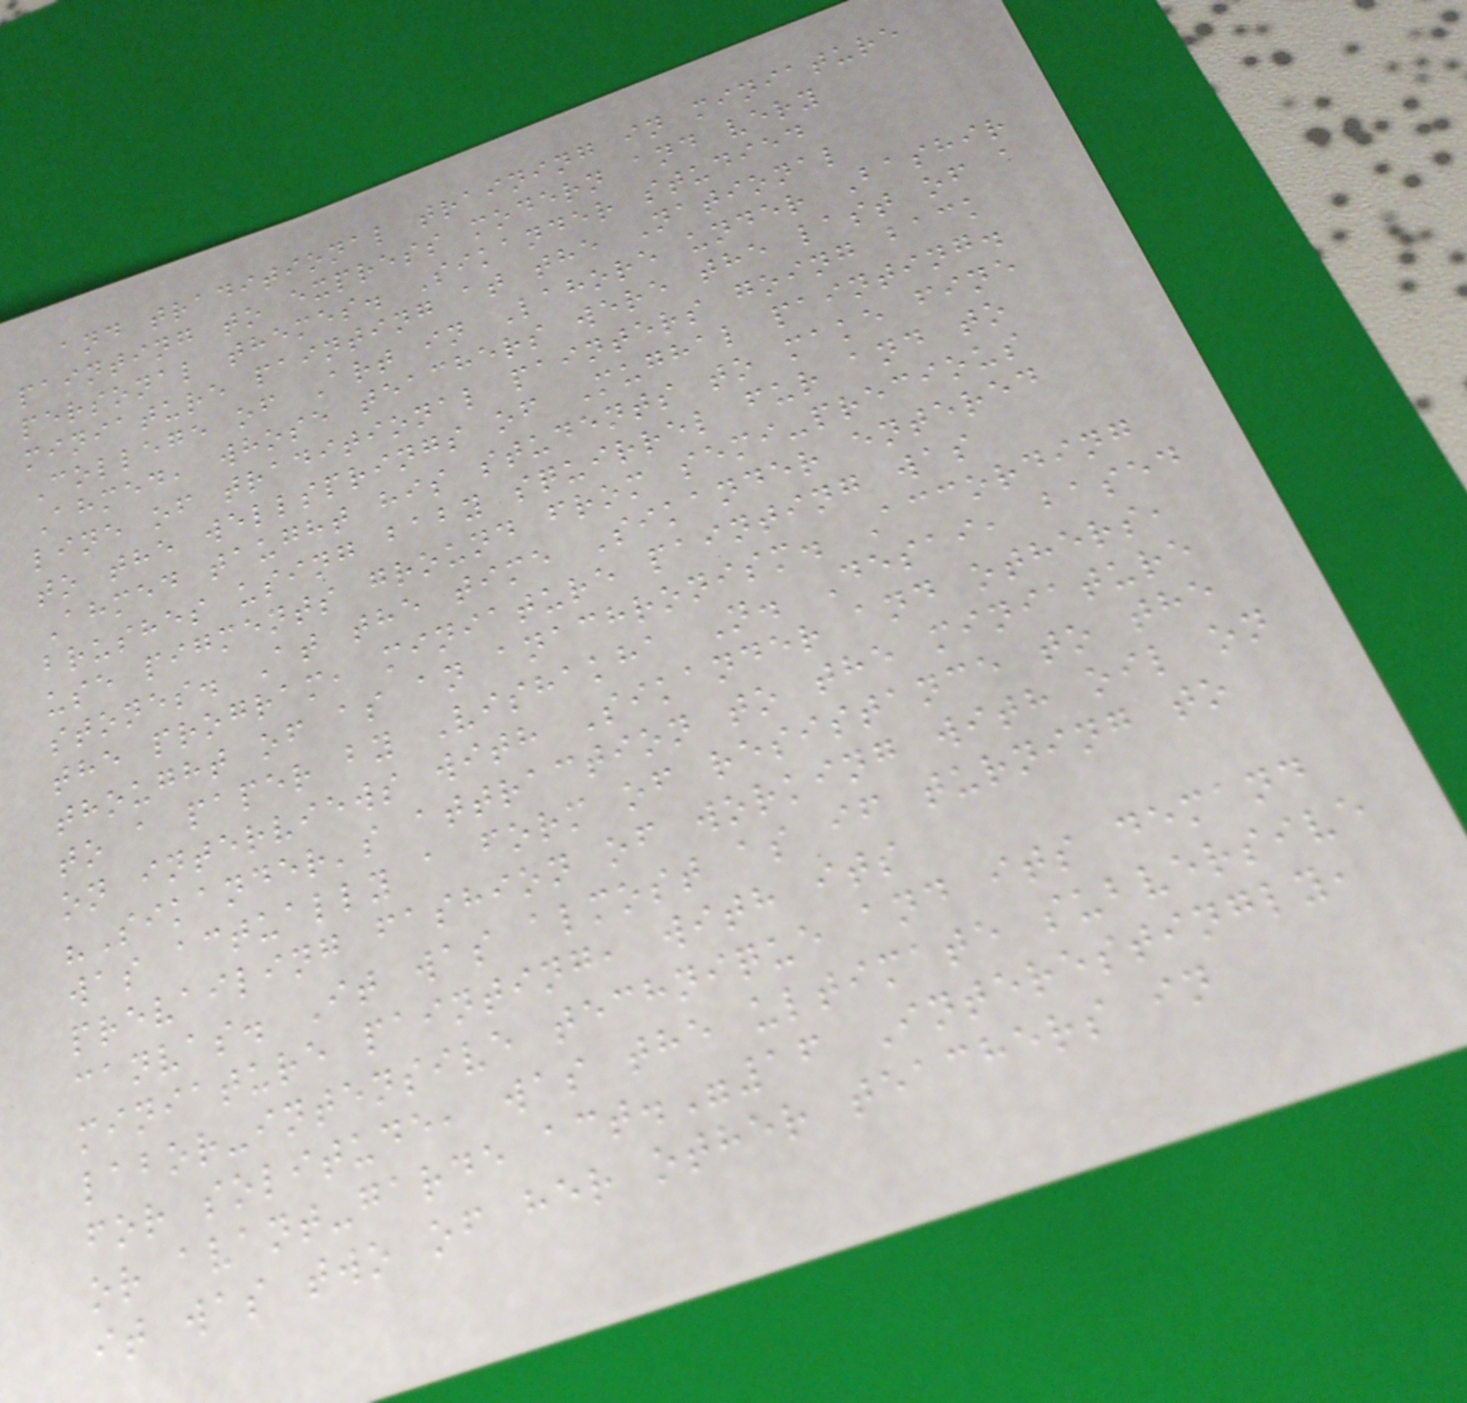and traditional training in miniature
painting to express modern and very
personal themes. Sikander studied
miniature painting at the National
College of Art in Lahore under Bashir
Ahmed, whose teachers were the last of a
line of traditional painters going back
to the wellsprings of Mughal painting.
Ahmed taught his students to make fine
brushes using baby squirrel fur and to
use pigments ground from semi-precious
stones. At the time Sikander entered
the program, miniature painting was
thought of as an anachronism. According
to a paper by Vishakha N. Desai, based
on interviews with Sikander and others,
"Sikander's attraction to the miniature
was actually a form of resistance to the
prevailing fashion of working with oil on
canvas. It was almost as if turning to
miniature painting, with its
labor-intensive technique and its demand
for solitude, was the ultimate subversive
or avant-garde act."16 Interestingly,
it was two of her other teachers in
